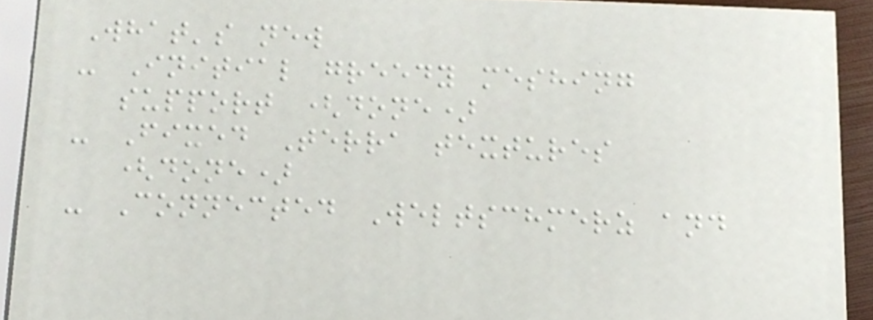What's new
- Initial greedy meshing
support (done)
- Fixed Terra textures
(done)
- Connected Weltschmerz and
